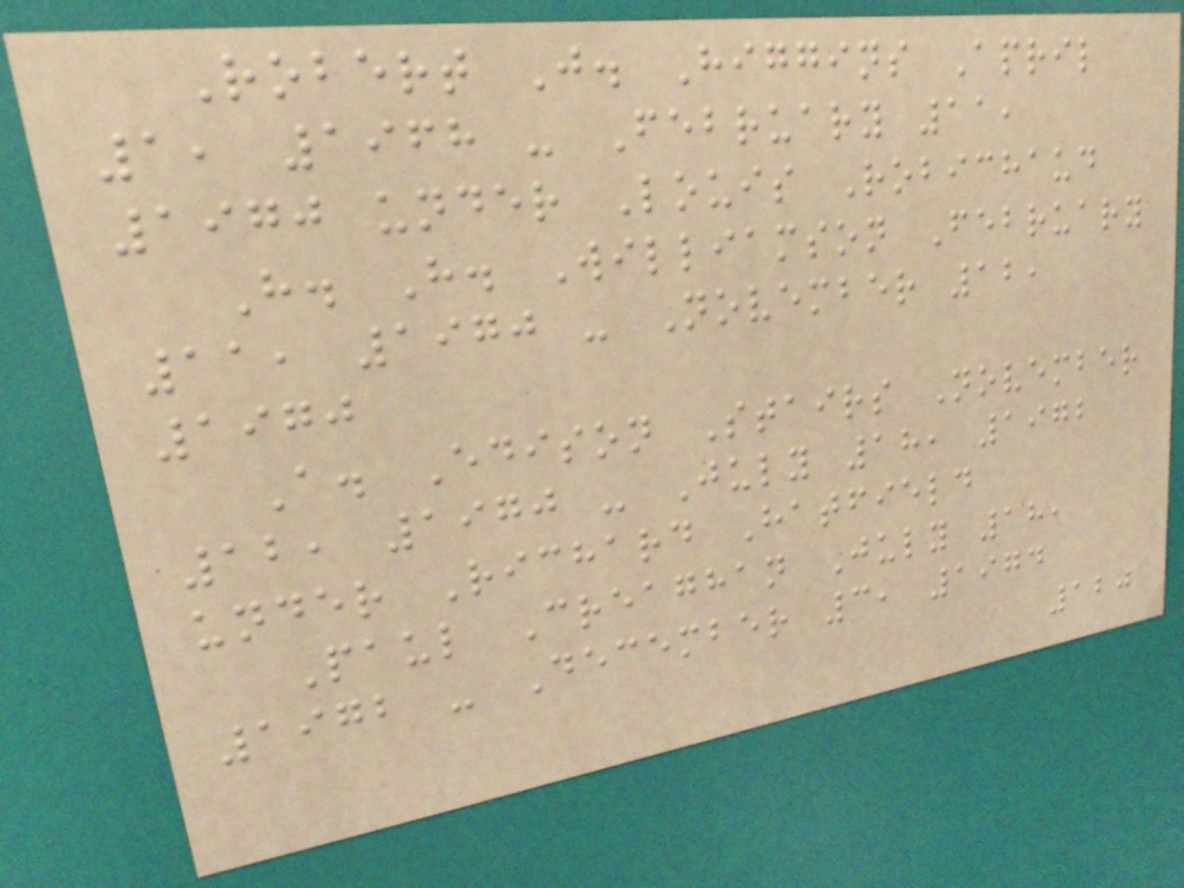Robert J. Higgins April
1, 1968 - February 11,
1970 under Louis Robichaud
H. H. Williamson February
11, 1970 - November 12,
1970
A. Edison Stairs November
12, 1970 - July 18, 1972
under Richard Hatfield
Paul Creaghan July 18,
1972 - December 3, 1974
120
